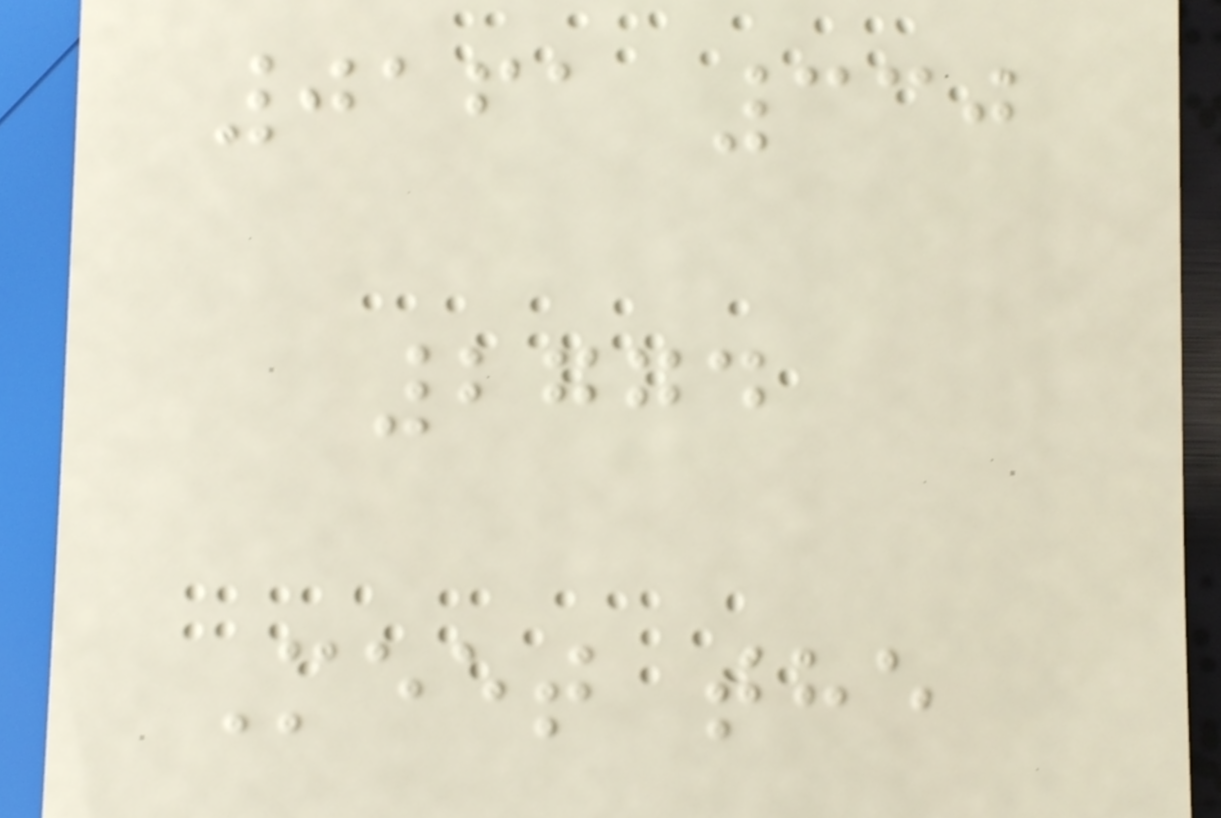0161 330
2774
Meet the
